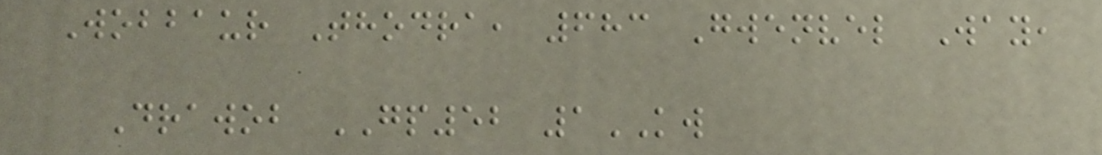Wobbaur Thodra, 683 Gwenvel Way,
Drawob GP52 1KW
